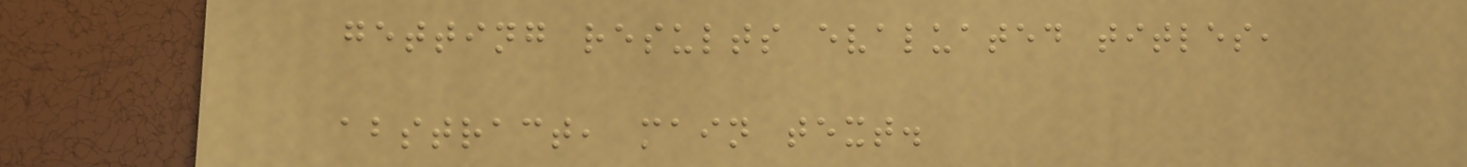getting results evaluated titles,
abstract, main text.
